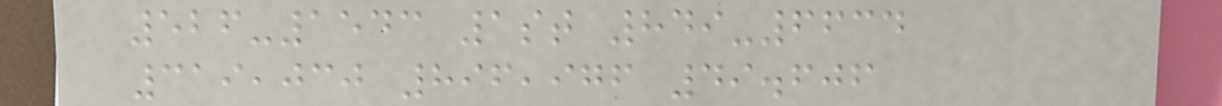526-1543 1st 849-6634
319,030 896,976 49.606
